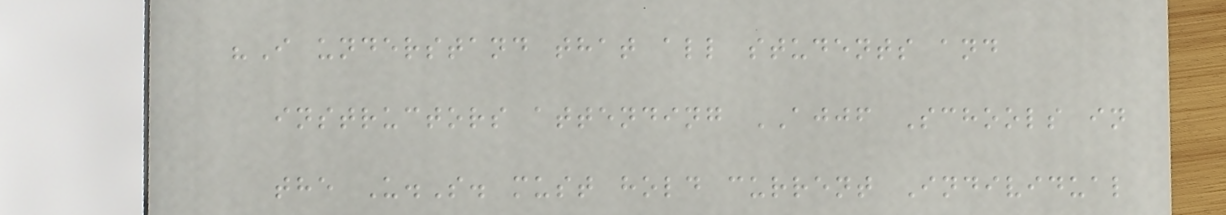"I understand that all students and
instructors attending AJJF Schools in
the U.S. must hold current Individual
